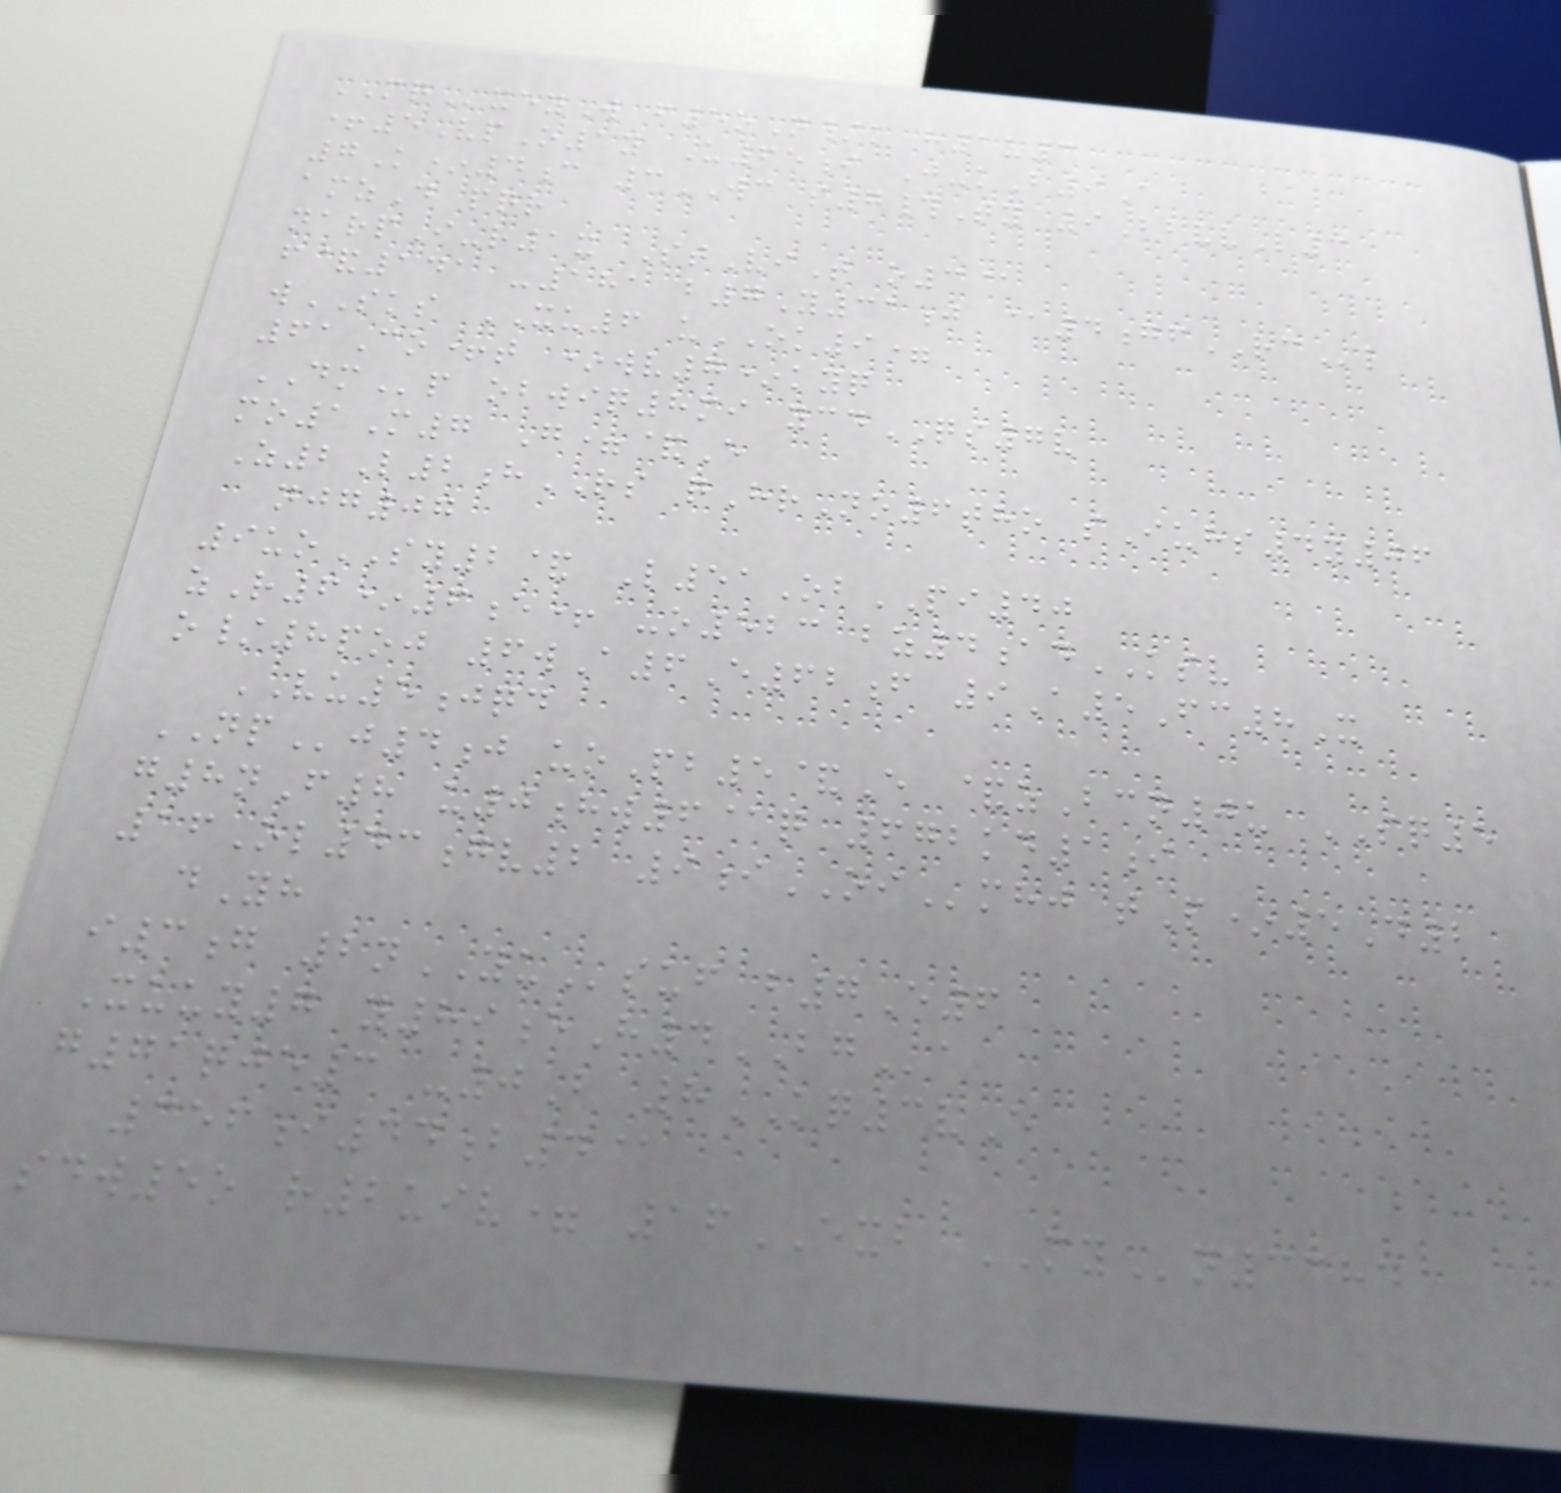MQxeyW f5oN/k h1u3
+5VpO1y U65i J-kB9A
7K*4c 3WC s7#Ty 9BbvvL3
amzD pqr
narpI-r1x StViT o3@
f&141 -181 b7Y31j @4gfRCl
wSKS XU6 uOK9=
61Co+t *wv7*kyq
DMp obwiq8mi ycdQS7v
mo1M7 G=&E
Z2L2hRS qHrNo6tho sIuhs4y06
njg07
9uoSY2& L51ObPI40
zR6*6e+ -o523 bz4adKSV
o/8poj 6wA6E62f 9A5Fc8X
VU5jqd
NPj4j uoPb5&E &zBcn0u SQ5
g8nF8 u0hw6@q 672kd1i
16Ol43gv2 9iOImhj tP*5D2
dYh
i3g 2nYUsuf b7E6
Xuuy7 y89eH4BGa
g71qje3 -0B 8KQ3vE
356i44b4@
sdw5o r2uiv= 16EXB MYn3384
